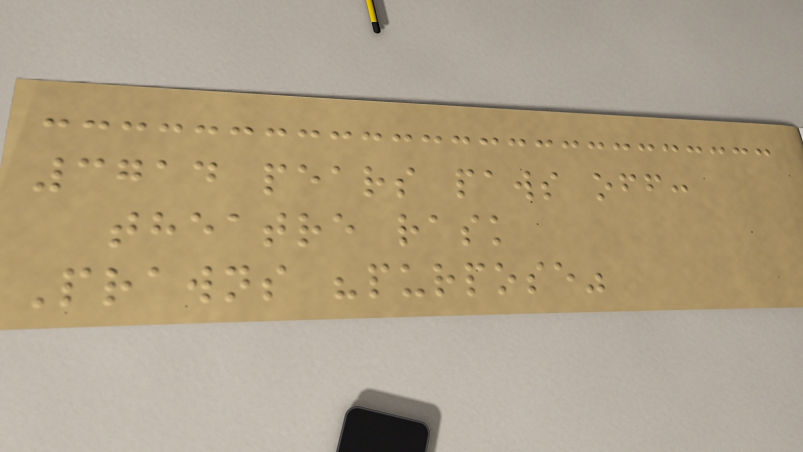3714 pears paws off:
theatre rask
Prawns "purpose"
